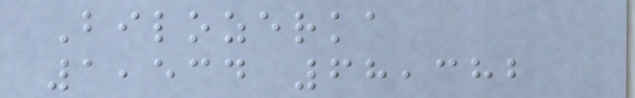Bilozerka
1,534 68,382
